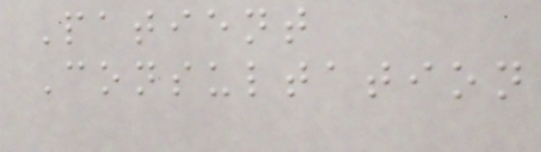Patient
Consultation
